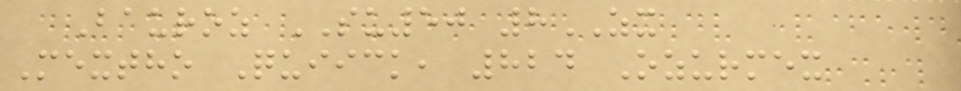Bauroz SU50 8ZX
Mextho Quiick, 824 Ozurmex
